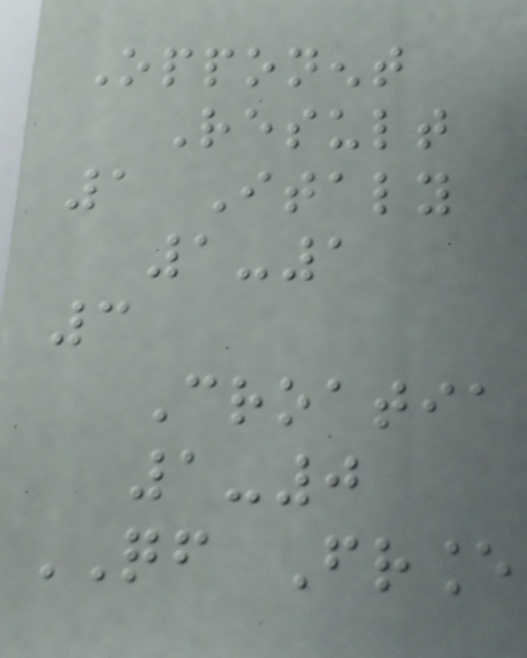Opponent
Result
1 Italy
1-1
3
Croatia
1-0
QF France
